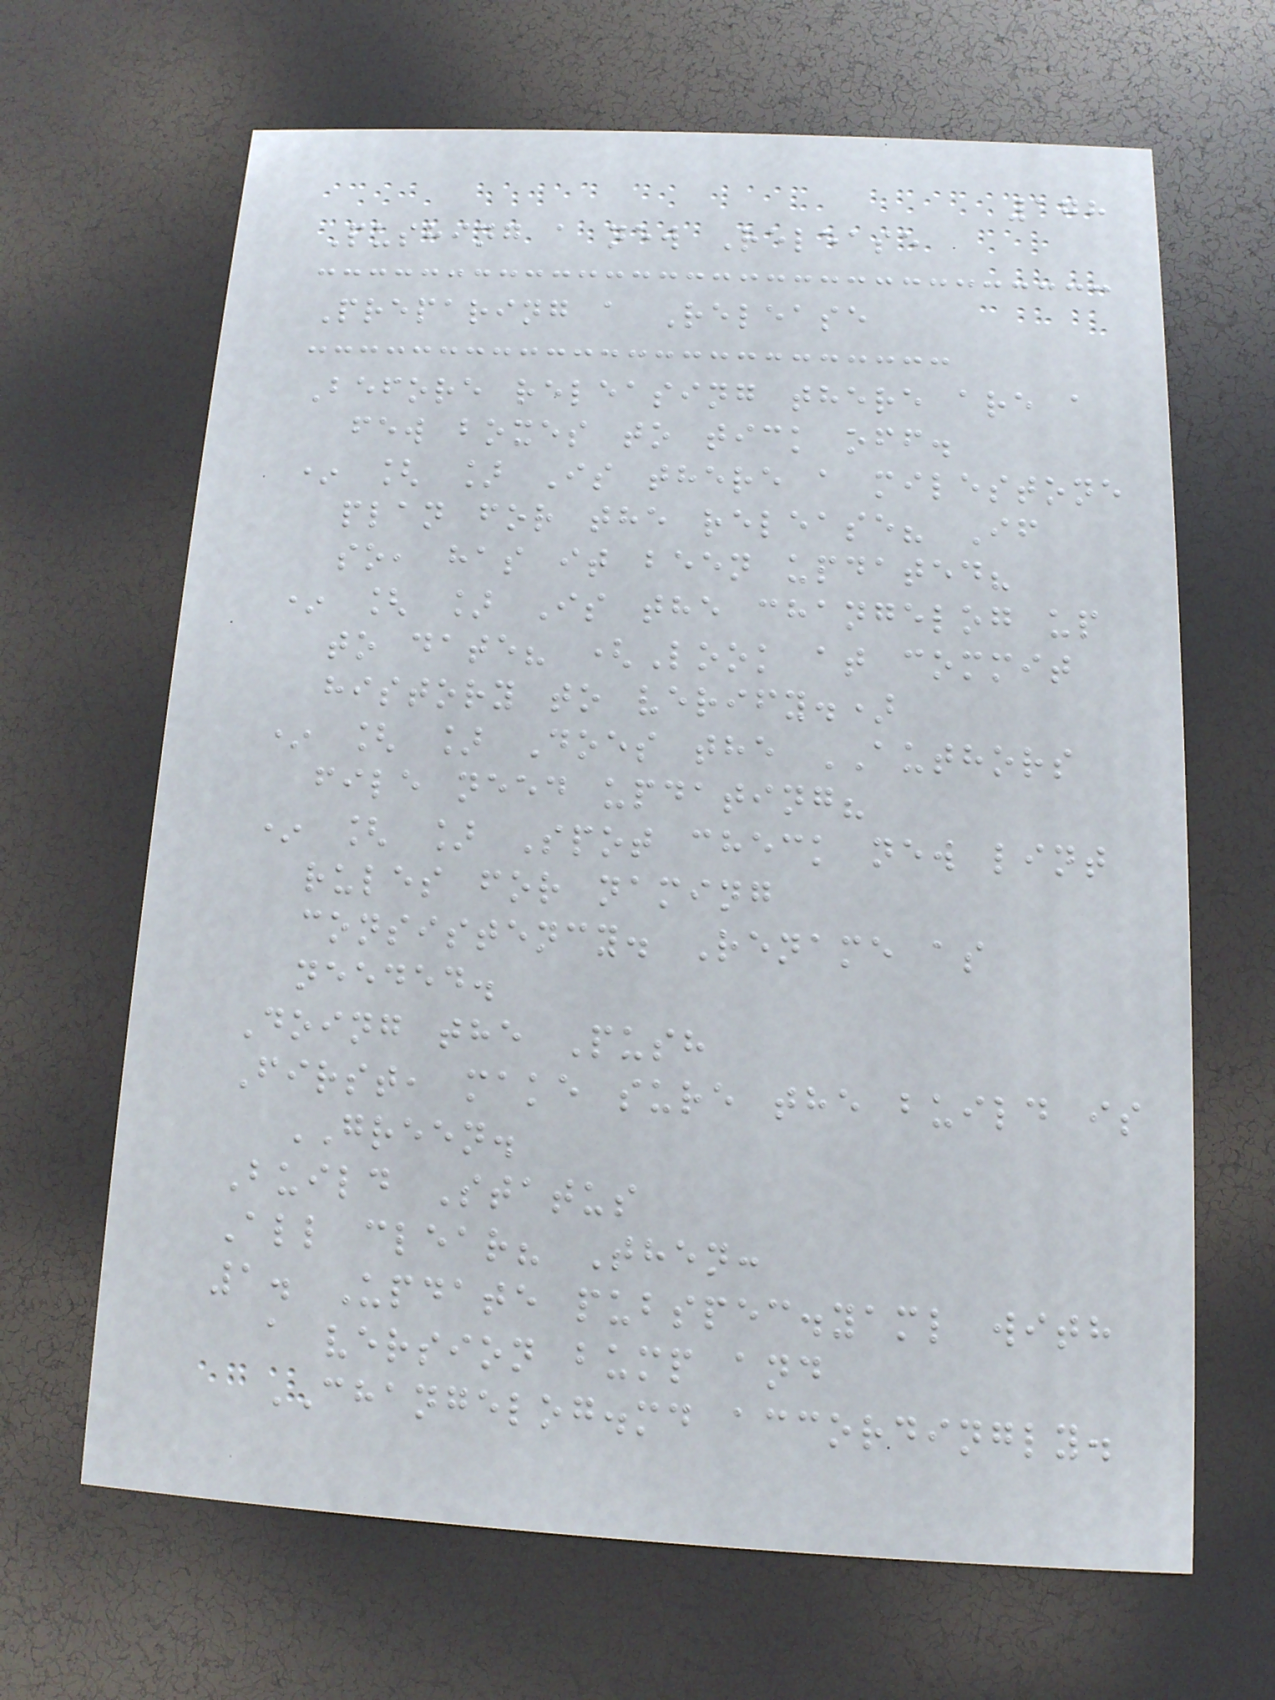178
Pushing a new Release
Preparing a Release
Before releasing there are a
few boxes to tick off.
* [ ] Is there a milestone
plan for the release? If
so, has it been updated?
* [ ] Is the changelog up
to date? (Look at commit
history to verify.)
* [ ] Does the AUTHORS
file need updating?
* [ ] Spot check new lint
rules for naming
consistency. Rename as
needed.
Doing the Push
First, make sure the build is
GREEN.
Build Status
All clear? Then:
1. Update pubspec.yaml with
a version bump and
CHANGELOG.md accordingly.
